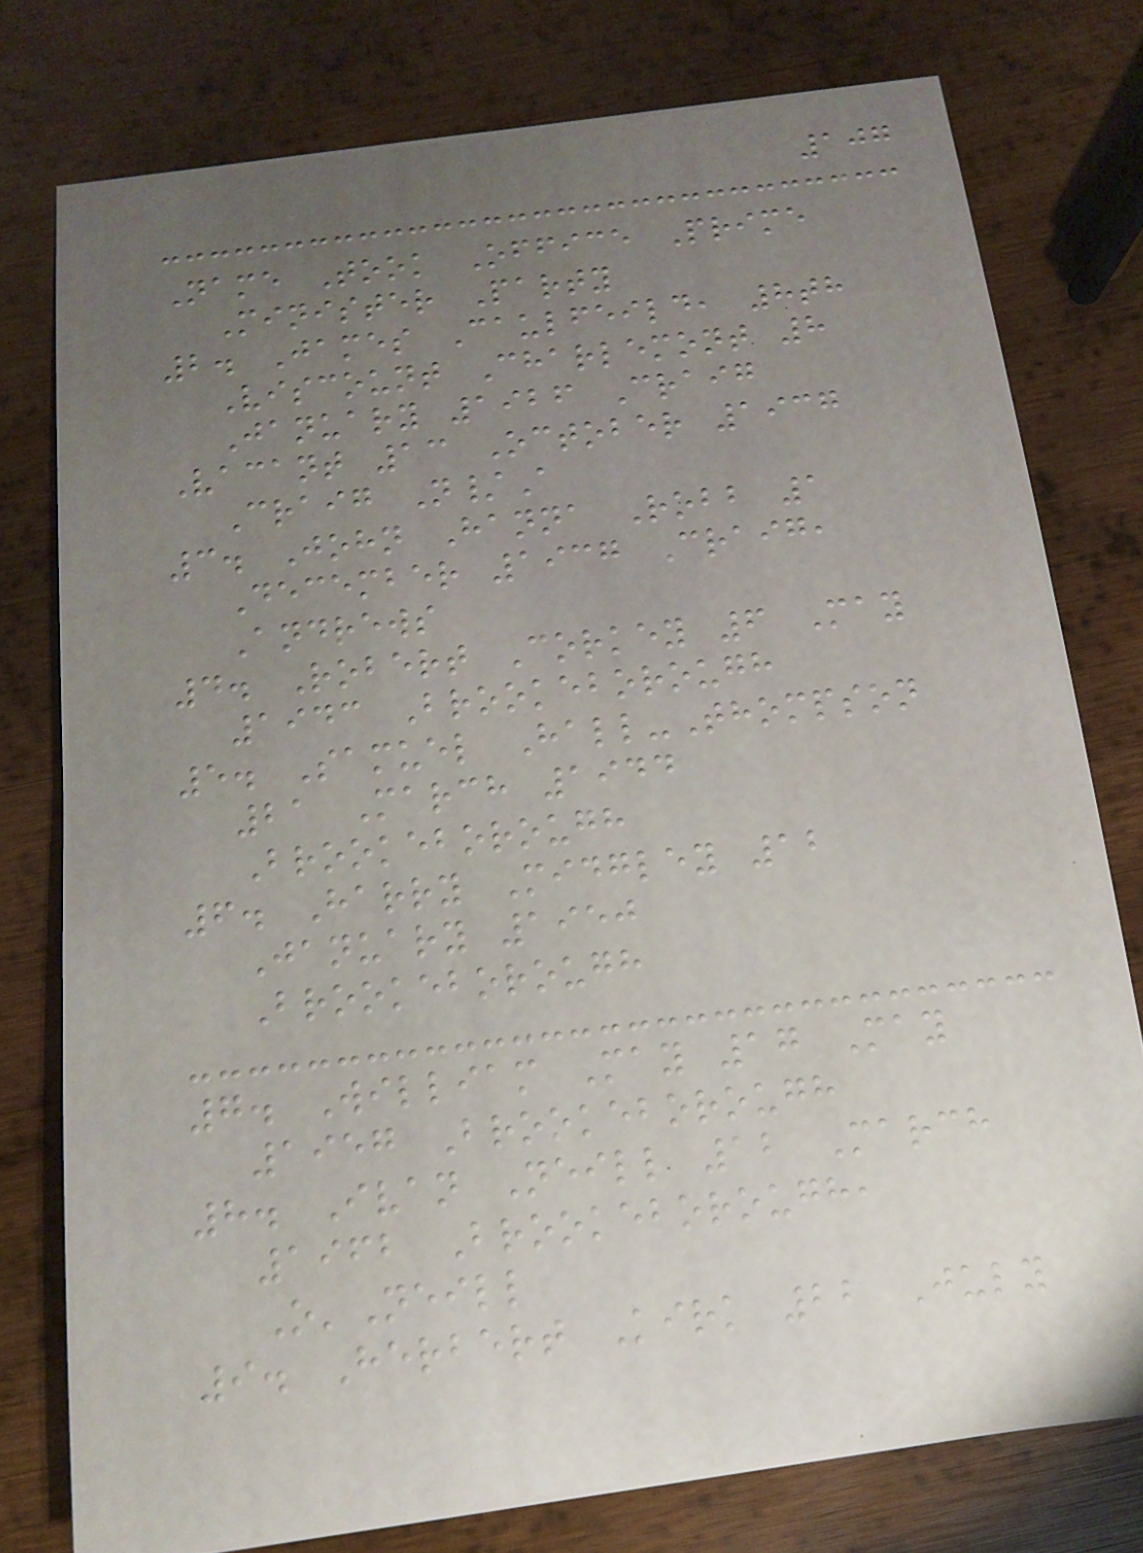107
Name Took Office Prime
Minister Party
2. James Caulfeild, 8th
Viscount Charlemont 8
January 1926 Craig
Vacant 13 October 1937
Craig N/A
3. John Hanna Robb 1
December 1937 Craig,
Andrews
4. Robert Corkey 6 May
1943 Brookeborough
5. Samuel Hall-Thompson
21 March 1944
Brookeborough
6. Harry Midgley 12
January 1950
Brookeborough
7. William May 17 May
1957 Brookeborough
8. Ivan Neill 12 March
1962 Brookeborough,
O'Neill
9. Herbert Kirk 22 July
